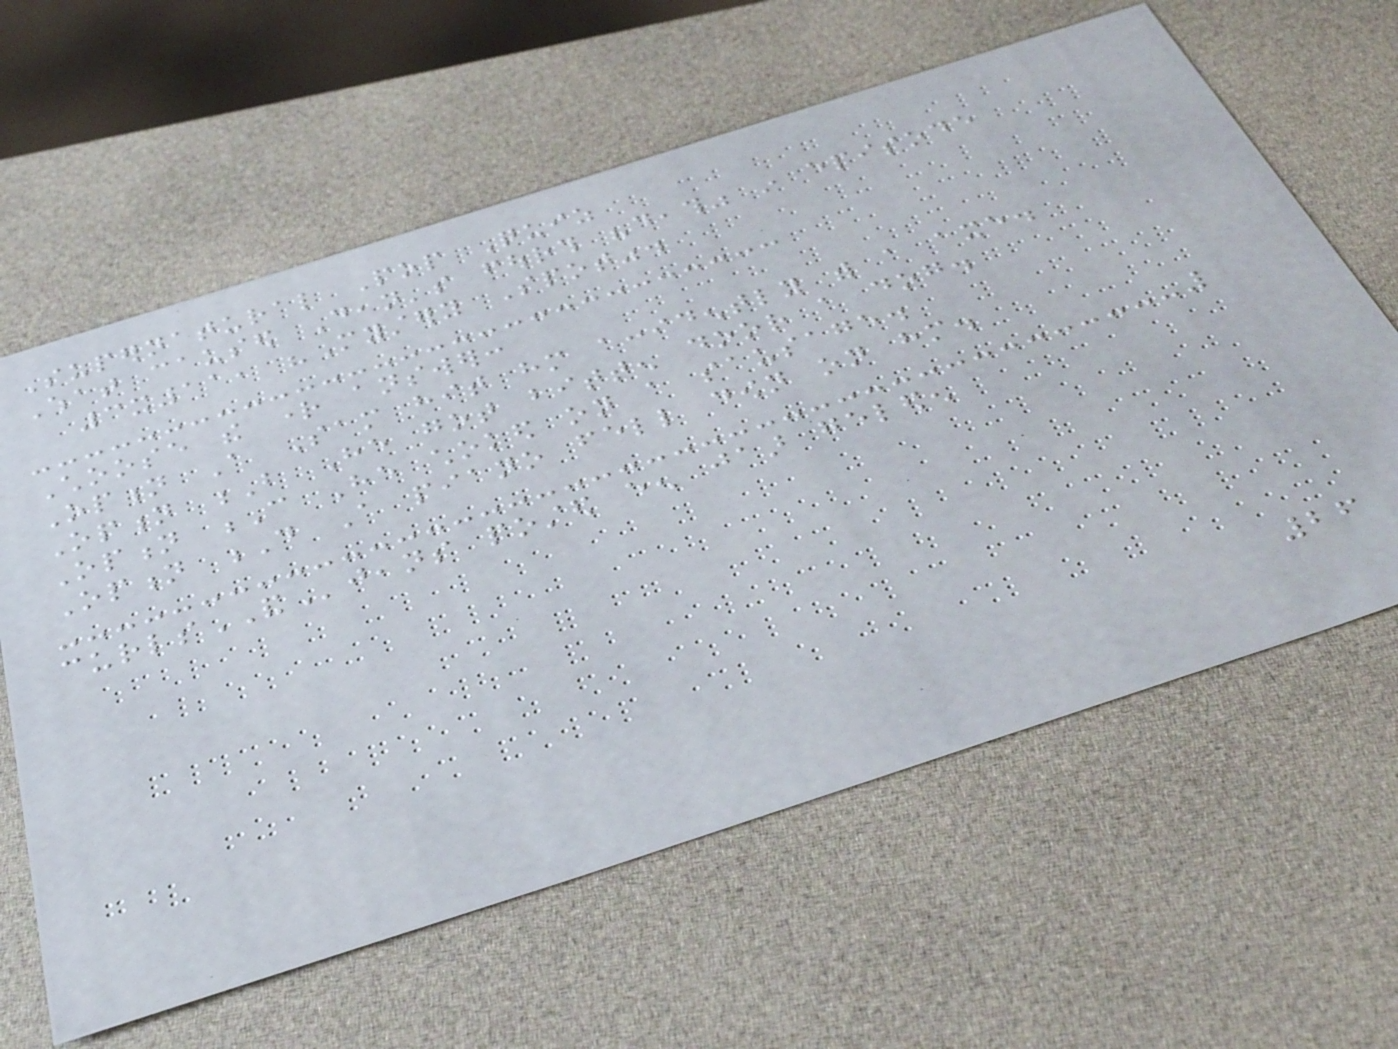Supernatural Pop Quiz
What caused Dean's fourth "death" in episode
3x11, "Mystery Spot".
Choose the right answer:
Option A Sam hit him accidently with a axe.
Option B He got bitten door a dog.
Option C He choked on a sausage.
Option D A piano fell down on him.
curlsANDjeans posted een jaar geleden
26
